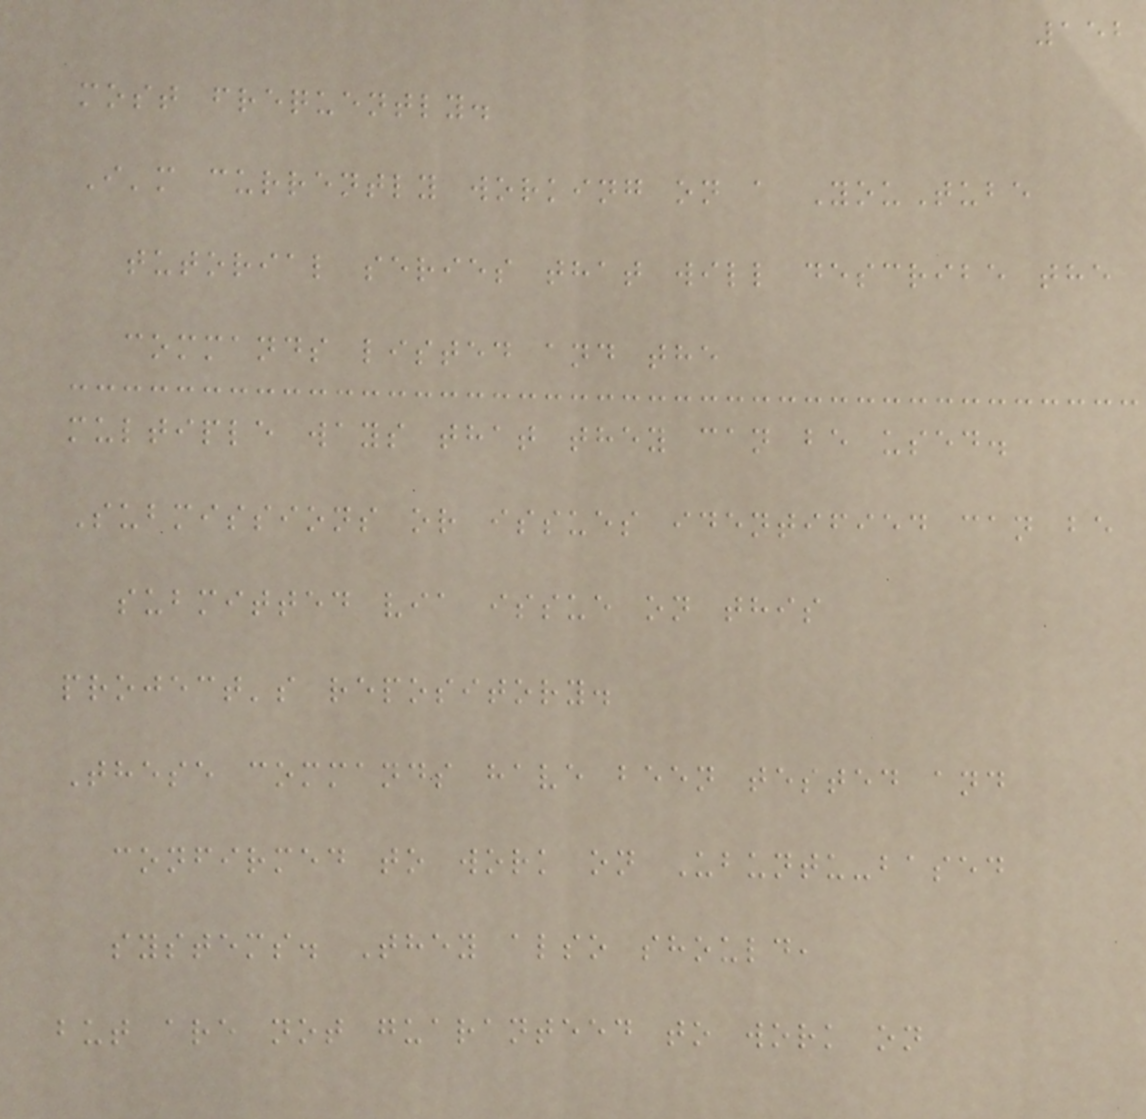152
most frequently.
I'm currently working on a YouTube
tutorial series that will describe the
commands listed and the
multiple ways that they can be used.
Submissions or issues identified can be
submitted via issue on this
project's repository.
These commands have been tested and
confirmed to work on Ubuntu-based
systems. They also should,
but are not guaranteed to work on
